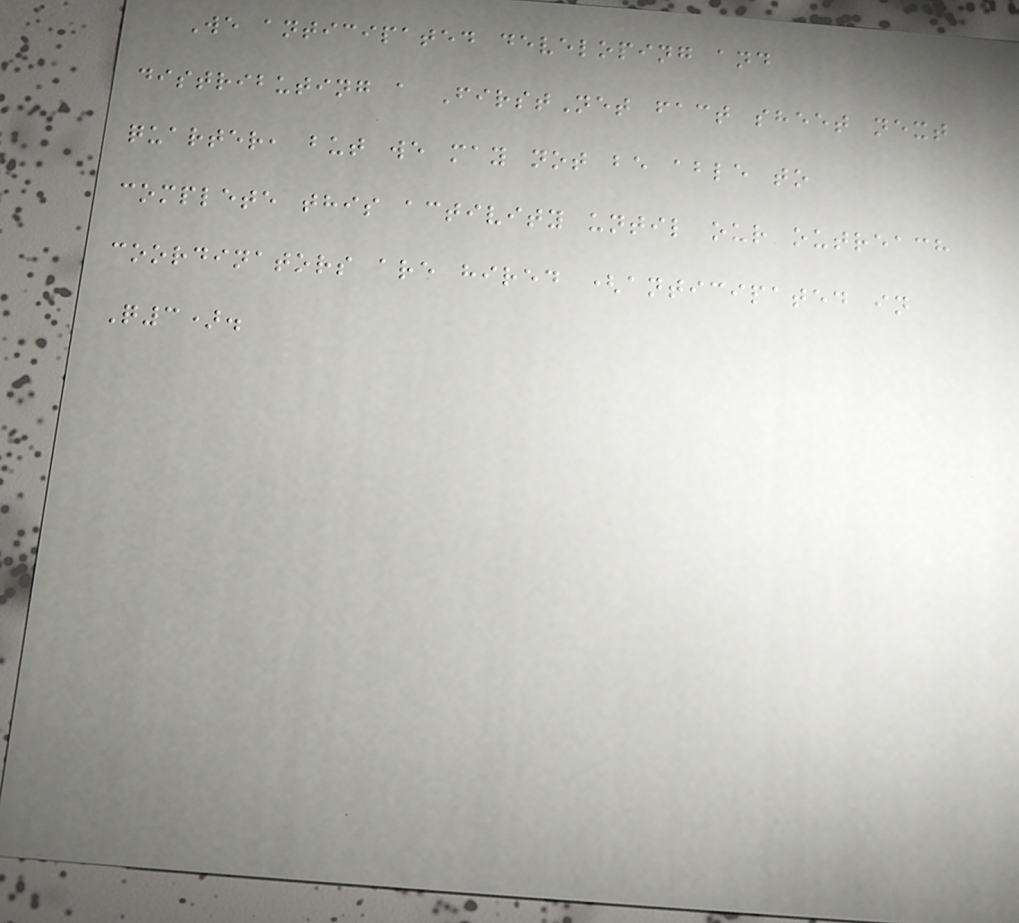We anticipated developing and
distributing a FirstNet fact sheet next
quarter, but we may not be able to
complete this activity until our outreach
coordinators are hired (anticipated in
Q3).
